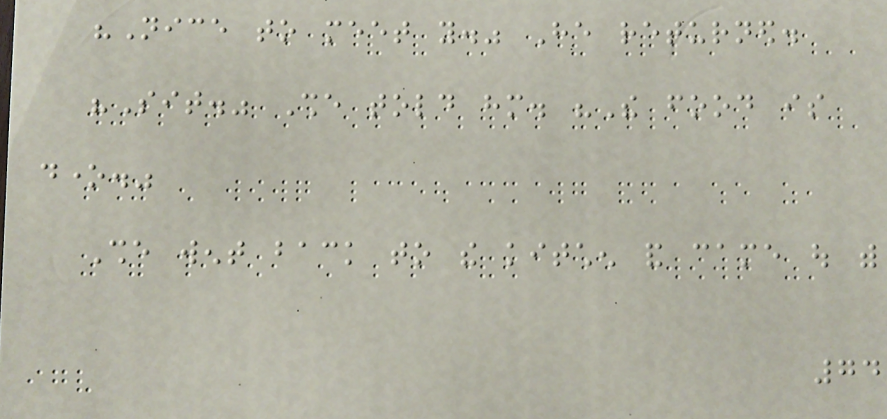"Nice to meet you." He returned.
"Sit." She told him. "The food is
done."
She went back to the kitchen and came out with
74
